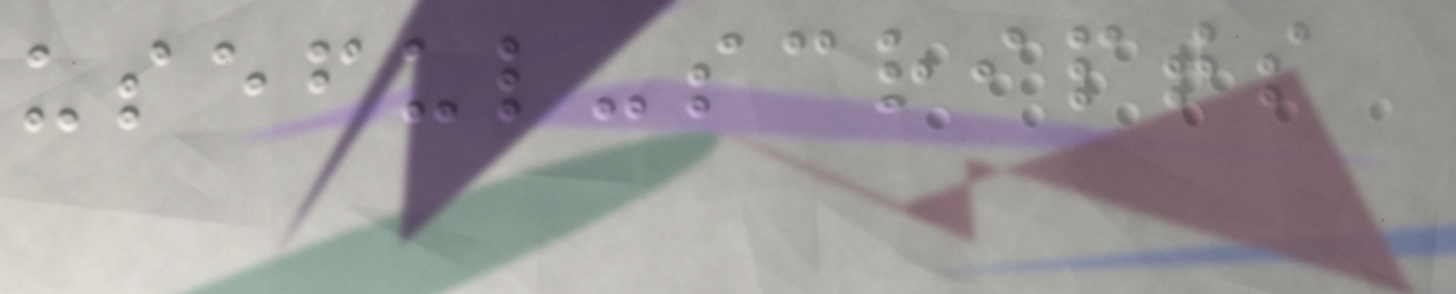useful-scripts
